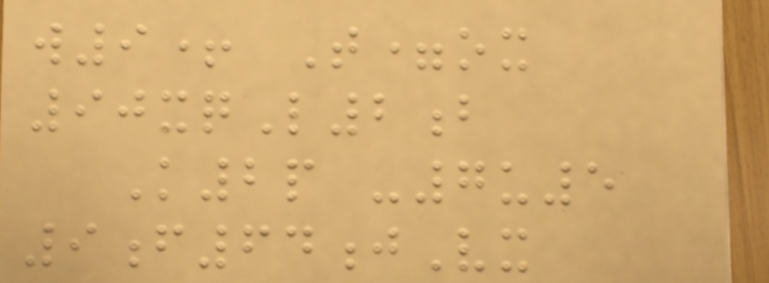w9+ T=ox
90xqL2b
K2p -7u5
9f64jVx
